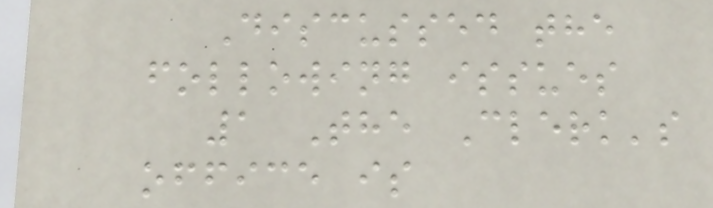Discussed the
following issues
1 The Clerk's
office is
